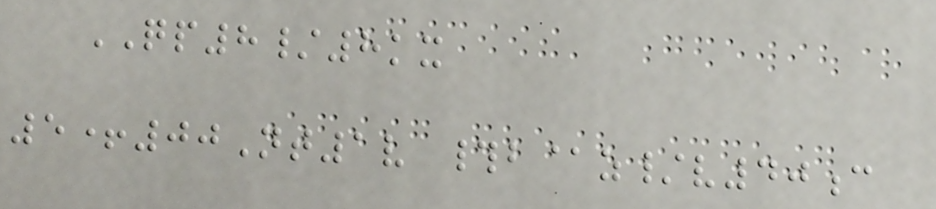QP8/8kx
5+00Nt1v #b@z/v40c
